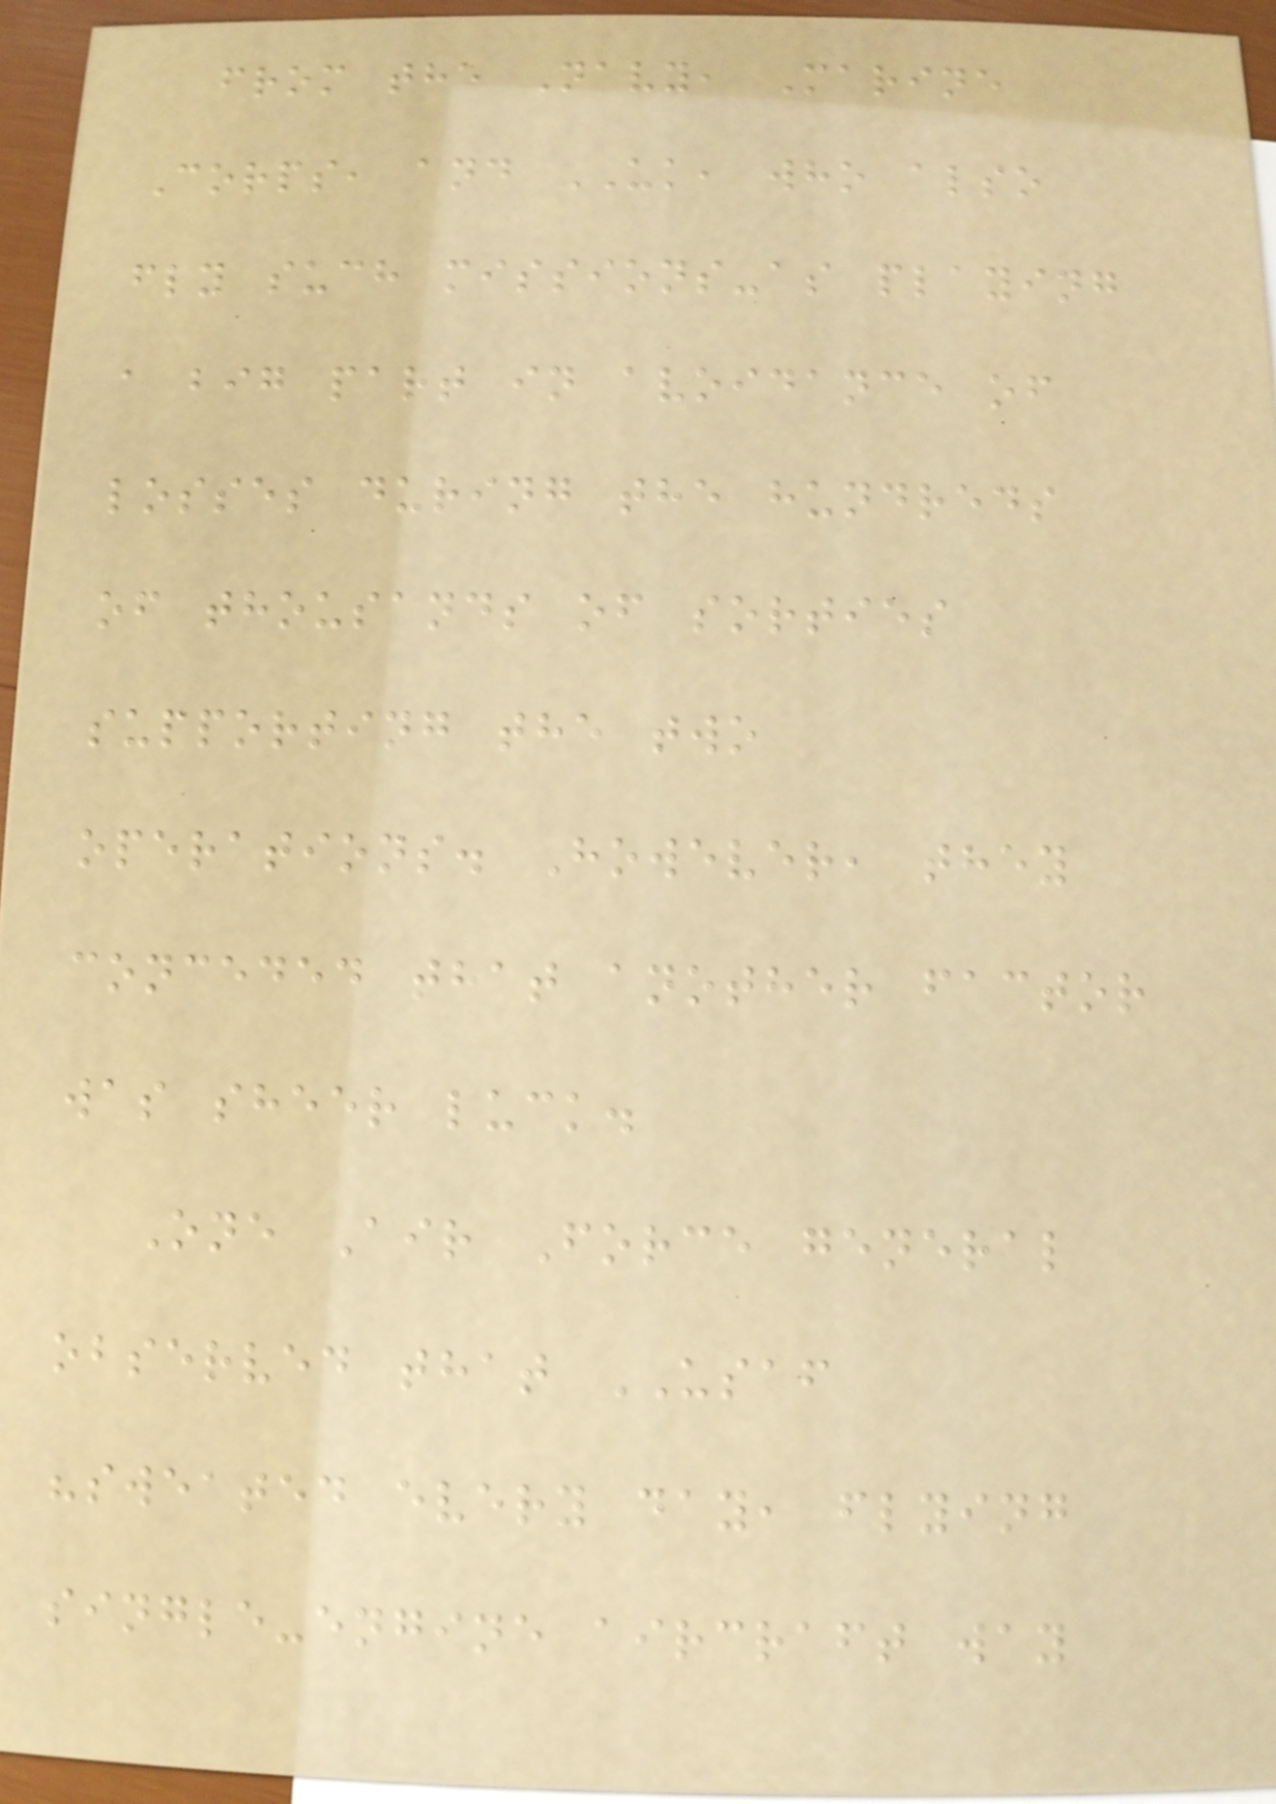from the Navy, Marine
Corps, and UK, who also
fly such missions-as playing
a big part in avoidance of
losses during the hundreds
of thousands of sorties
supporting the two
operations. However, they
conceded that another factor
was sheer luck.
One Air Force general
observed that USAF
"sweated every day, flying
single-engine aircraft way
